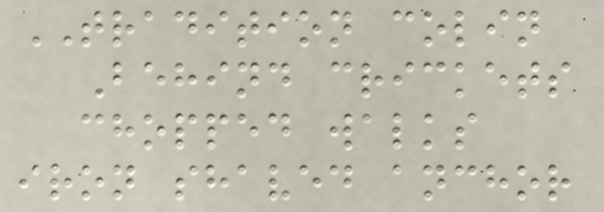TRADITION colin
Behind crickets
chopped walks
iron shaved anchor
